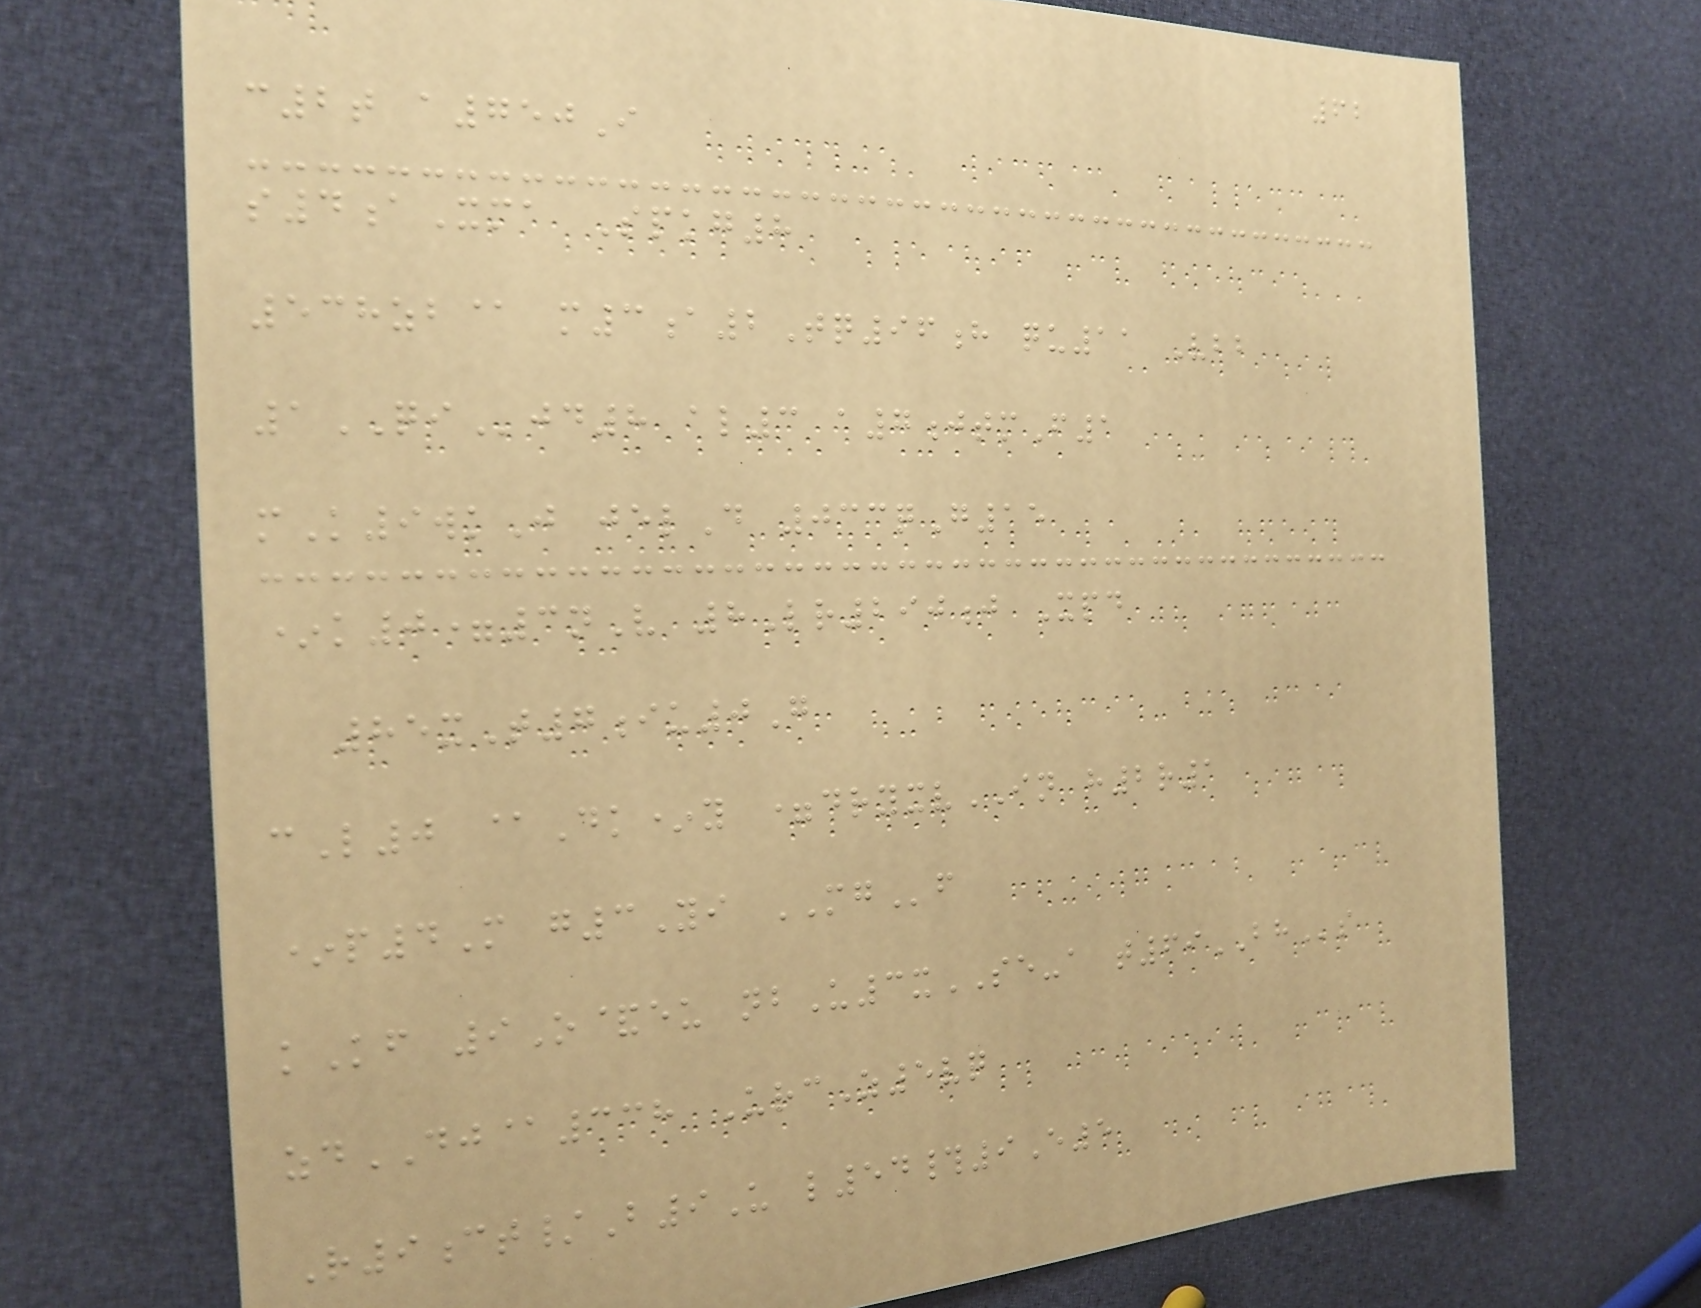62
c2t a750I
s4aXma Spkg8
538zb@ m3a2Tq96h qu11 Vbb
1QIjd8 al3 a7jtmF1
mK9wkJ jelD 033qG15
*k0=3nV 8Lr290j Xpd
85xT7iu0G
cL0 @Dk*y =dryxvIN h2r1
*p4M g3Yi MGf
kKf 9O&eu nbU3xSE-a t69BHs
zdDJ@338 UrcZ5vq
R9ct/B9U l54#9E5
